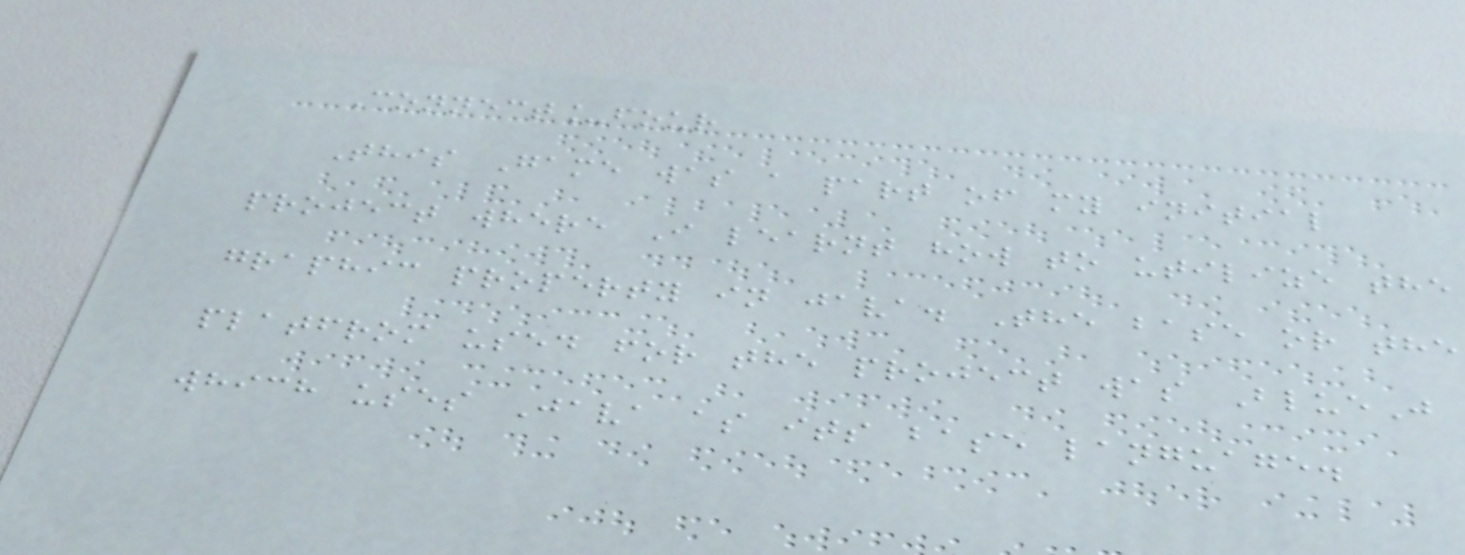Connect_four
This Game was a part of my initial
project where I learnt how to utilize the
graphic property in java. The base or the
platfrom used for the project was BlueJ
which uses Java as its base language.
